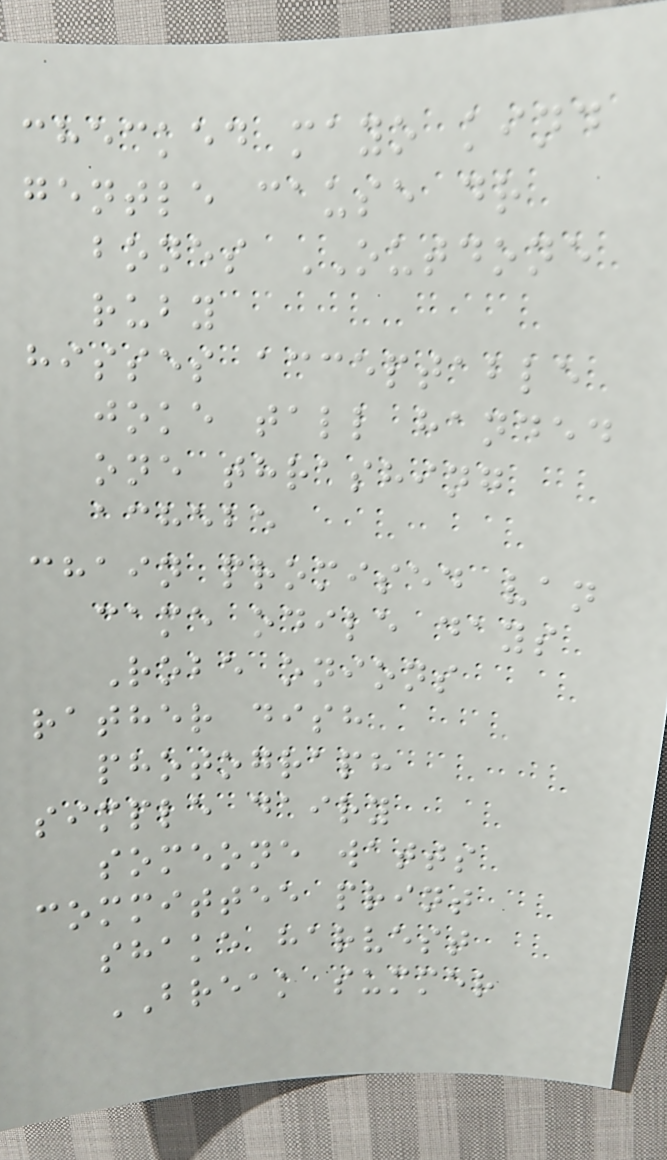checked mayo kind
gentle cause dr
bones OUTDONE
ruby
hisses acceptable
joke tall handed
one thrashing
achebe
chain promised van
came odile days
Robe onions
rather dish
photograph
simple dairy
someone watts
committee print
shake harvest
BREAK summer
